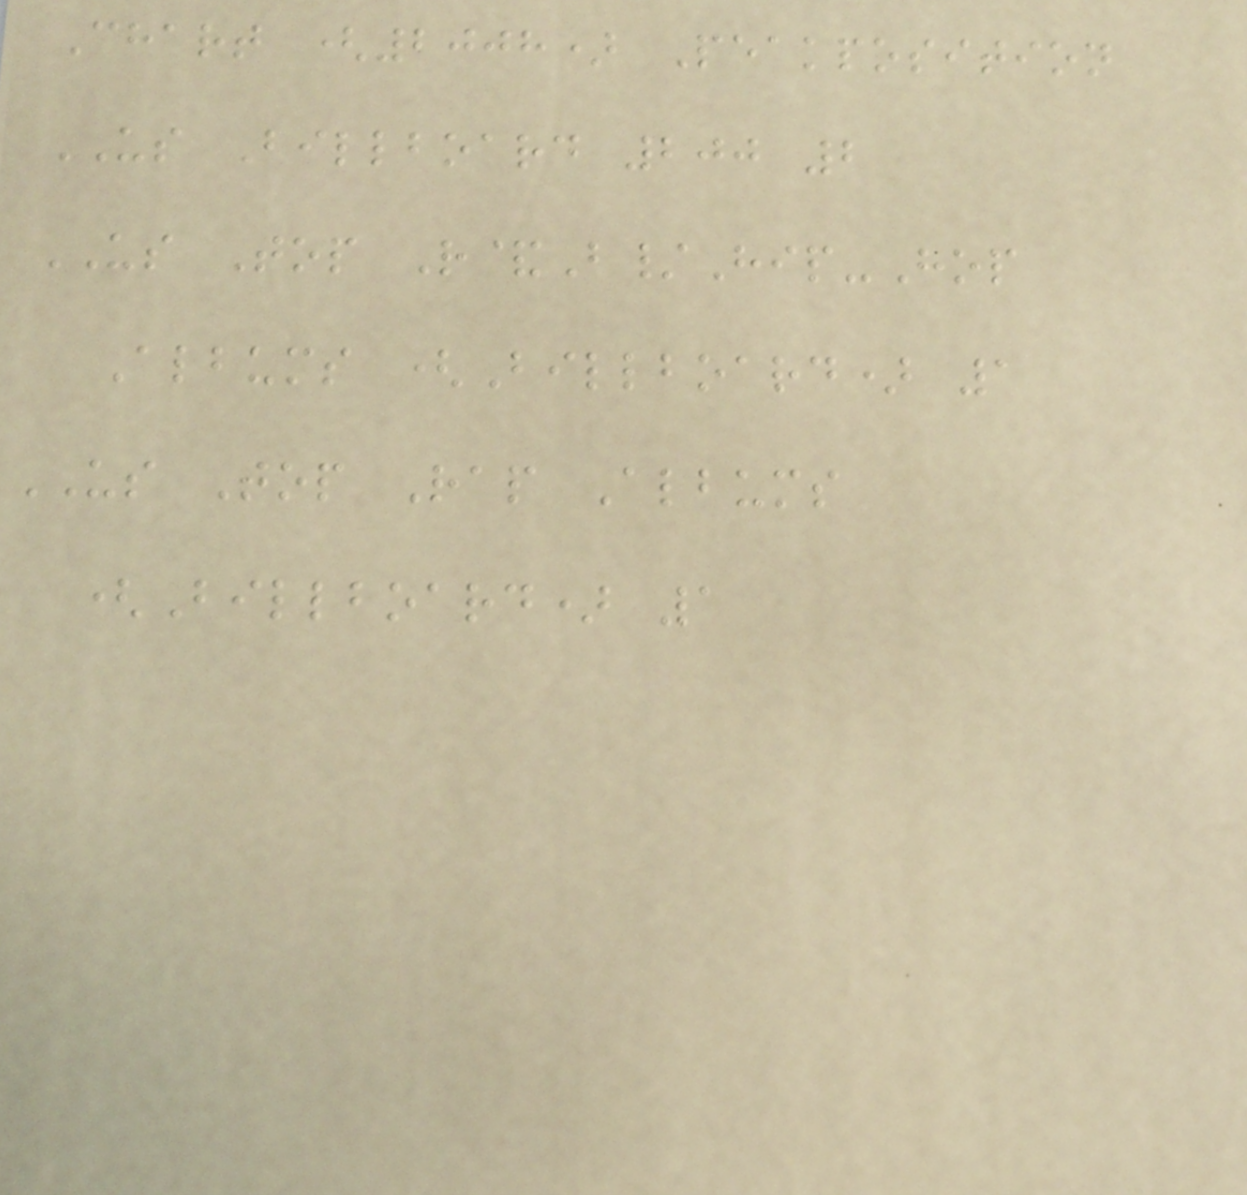Chart (2008) Peakposition
US Billboard 200 2
US Top R&B/Hip-Hop
Albums (Billboard) 1
US Top Rap Albums
(Billboard) 1
